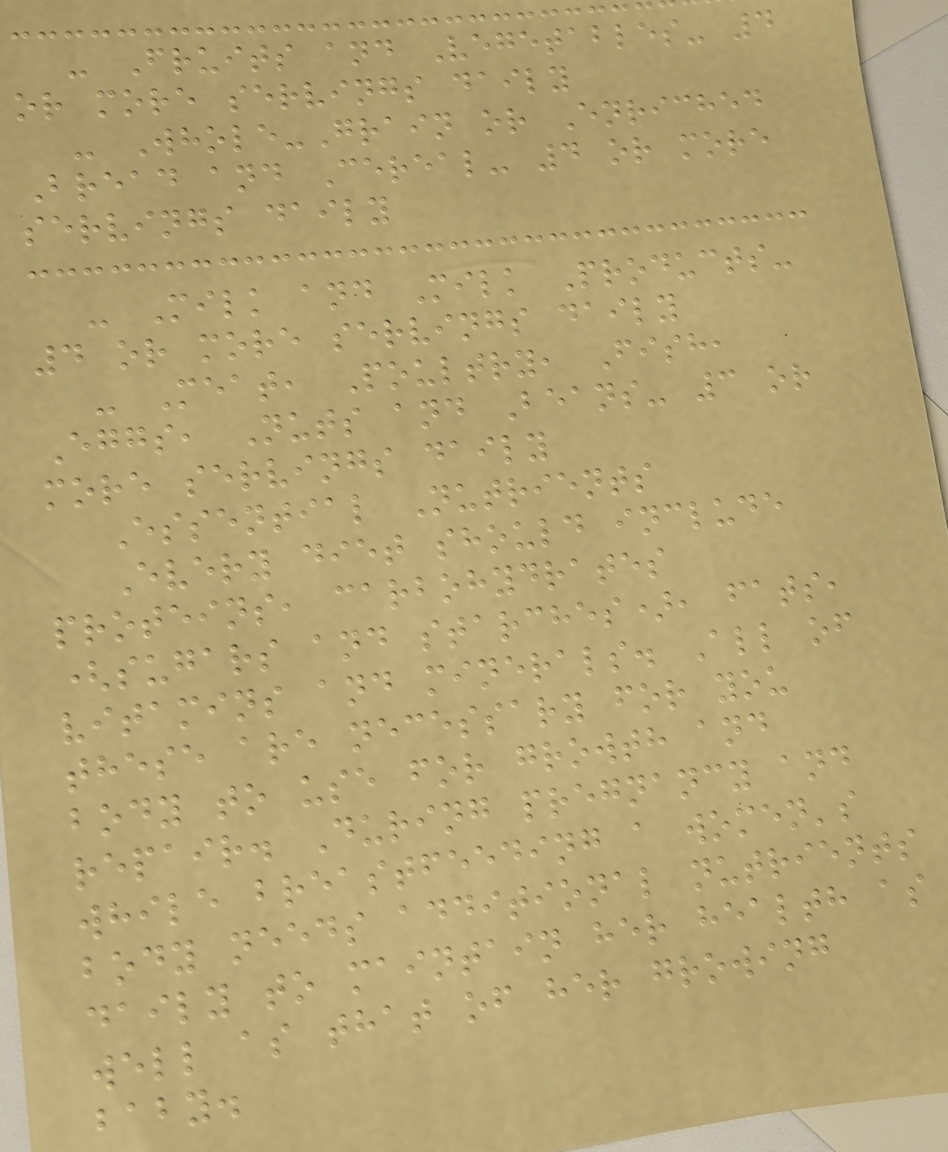- Fruits and Vegetables- 4
or more servings daily
- Whole-Grain or Enriched
Bread and Cereal- 4 or more
servings daily
- Milk and Milk Products-
4 or more servings daily
- Meat, Poultry, Fish,
Eggs, Nuts and Beans- 3 or
more servings daily
Essential Nutrients
Every diet should include
proteins, carbohydrates
(sugars and starches), fats,
vitamins and minerals. All of
these are necessary for you
body to use for growth and
repair. During pregnancy and
while breastfeeding a women's
body needs additional nutrients
daily to maintain her health as
well as that of her growing
baby.
